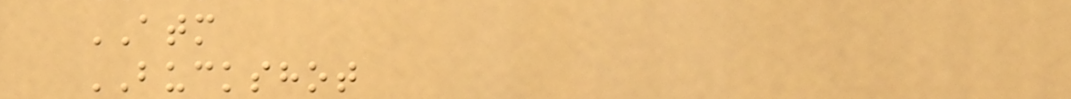ATM
BUCKSHOT
